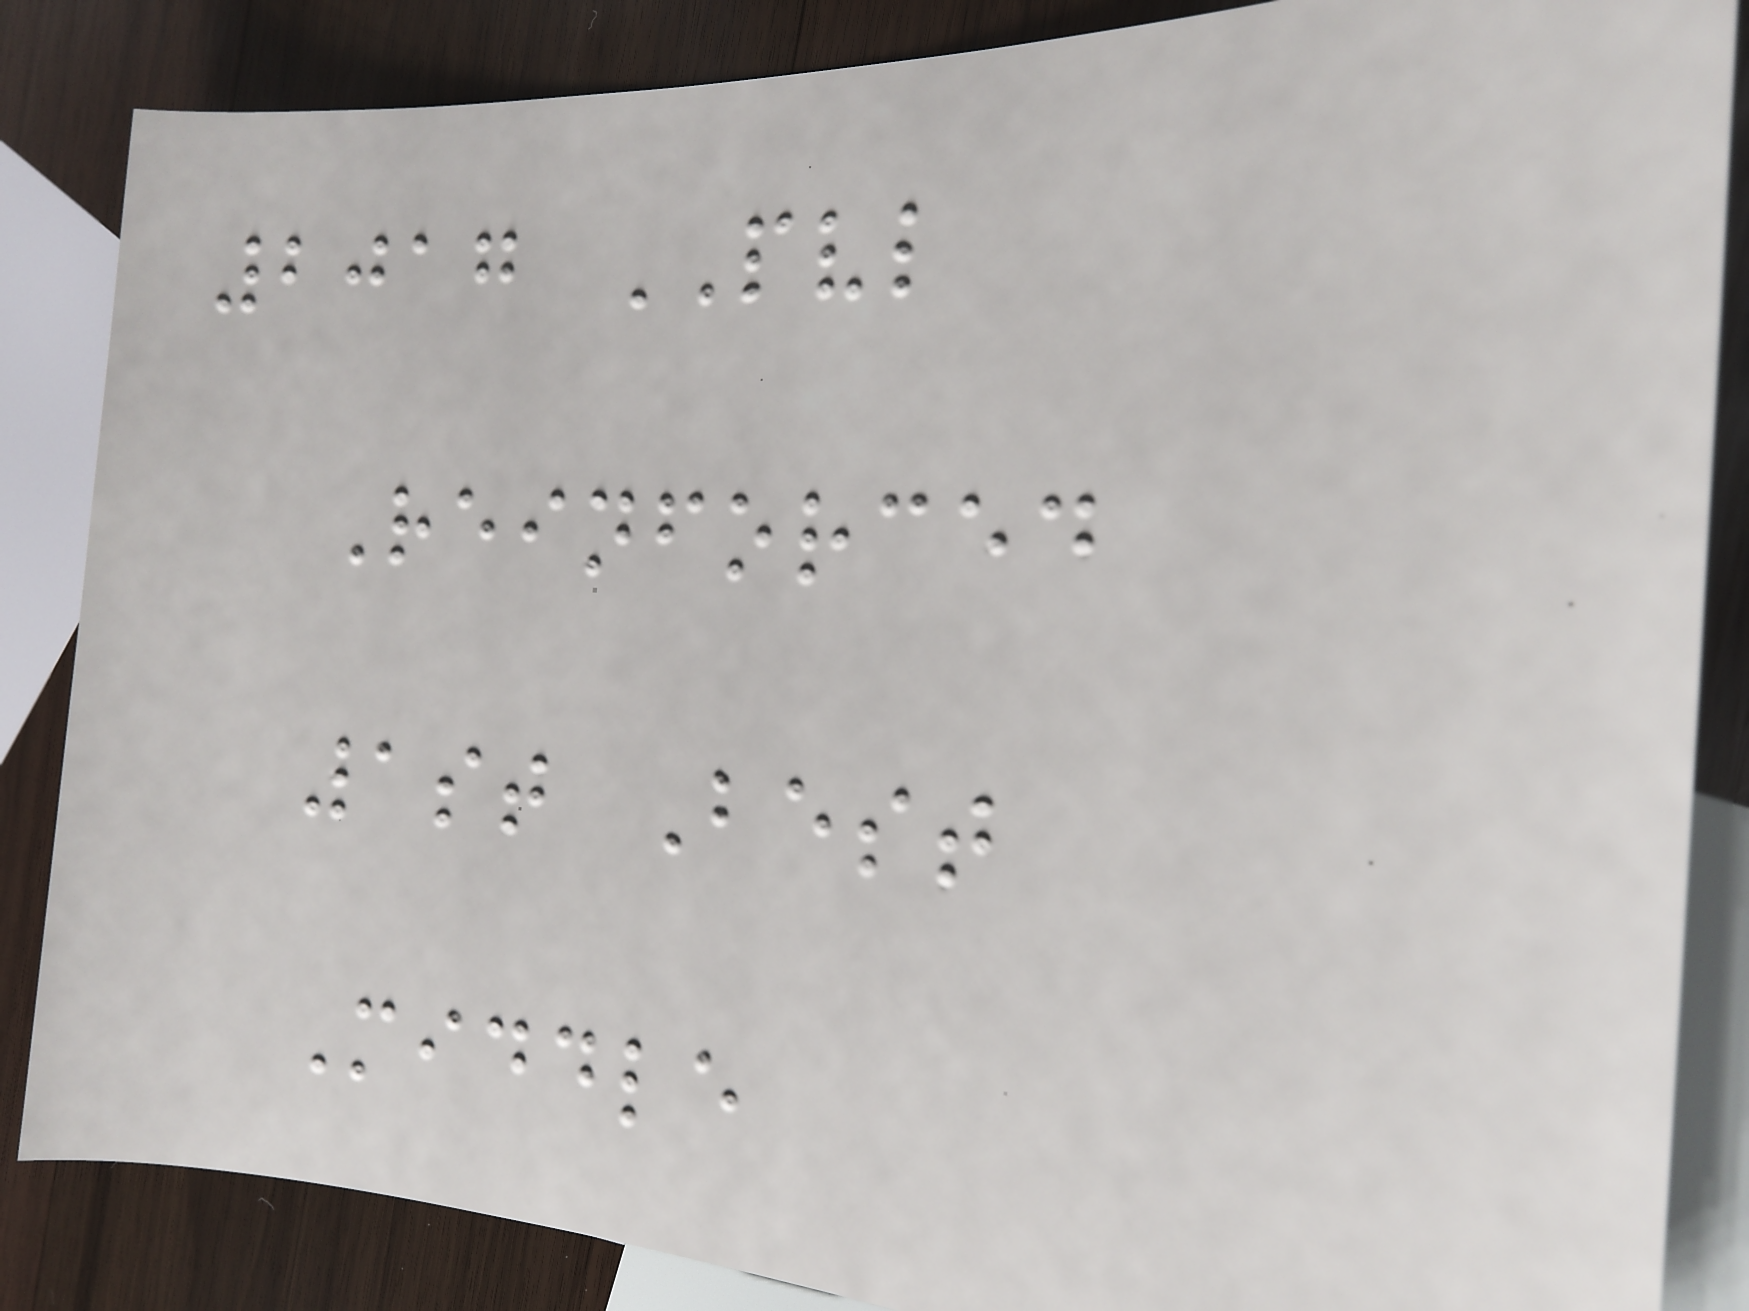2017 PVL
Reinforced
1st Best
Middle
